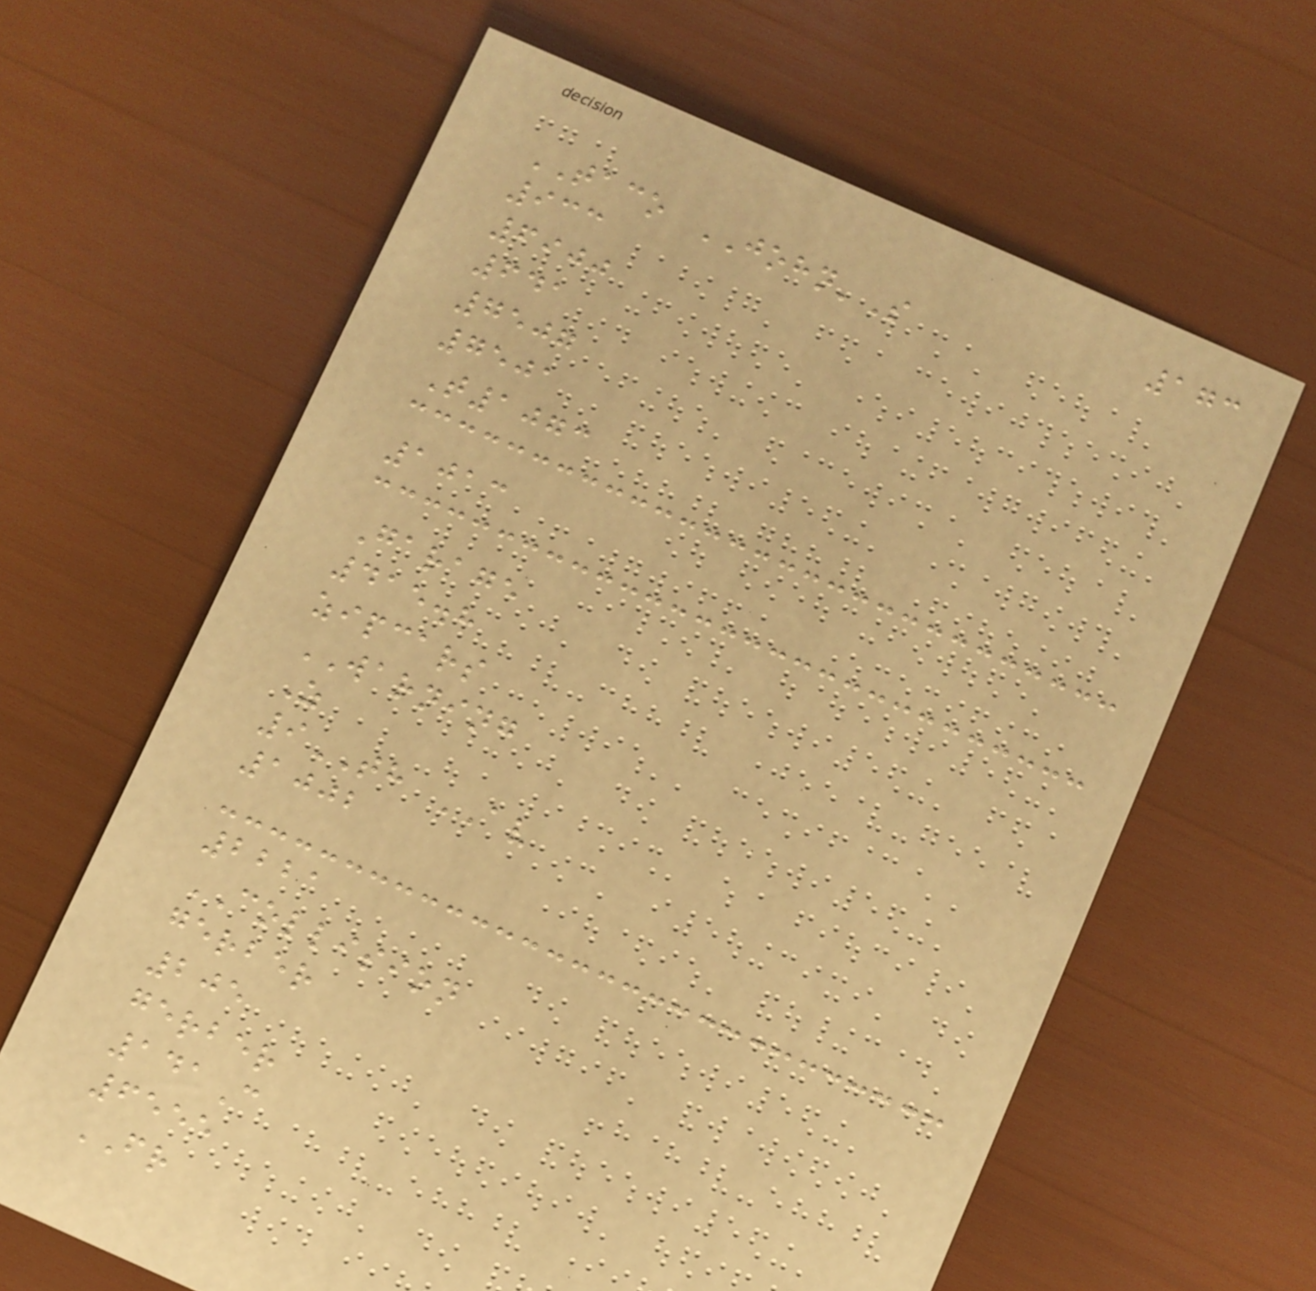173
TACO JOHN'S
933
6900
641
7507
7501
T1073
1013
Garage
415.8
zipcars
WARNING
Z
9TH AV
1002
2221
COLLISION
gerber
205
gerber
141C
6555
FR
